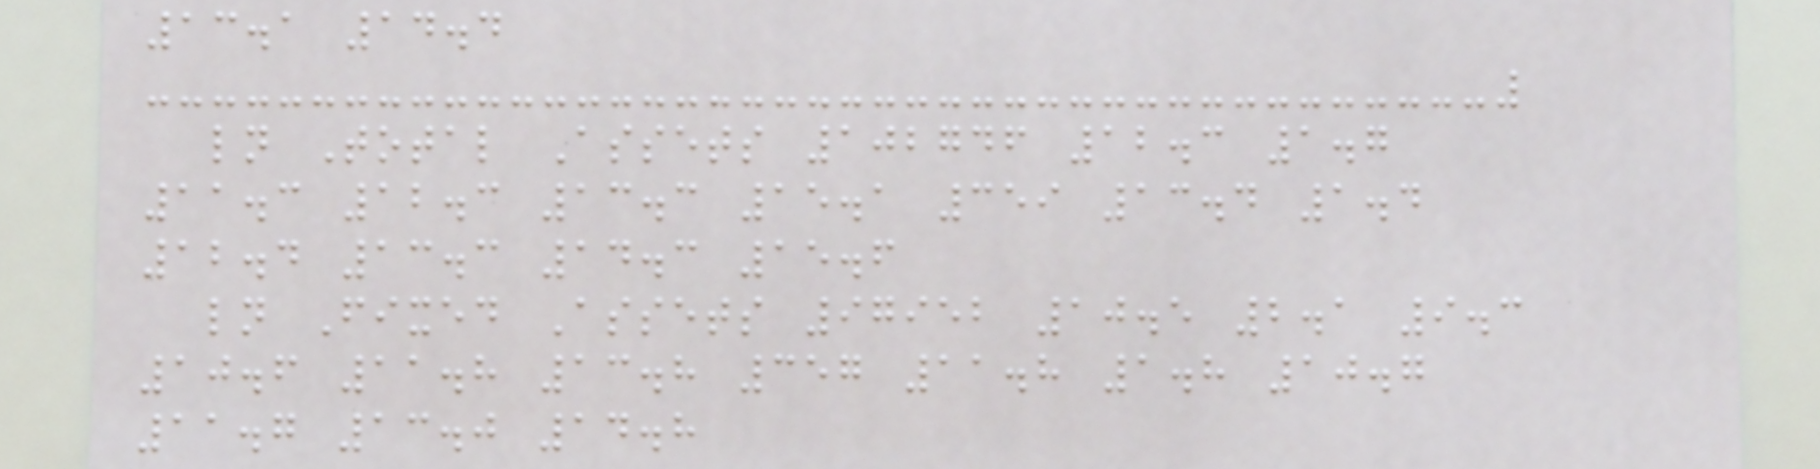13.1 14.4
ln Total Assets 102746 12.3 1.7
11.3 12.3 13.3 15.1 359 13.4 1.4
12.4 13.3 14.3 15.6
ln Fixed Assets 97952 10.5 2.1 9.3
10.6 11.8 13.8 357 11.8 1.8 10.7
11.7 13.0 14.8
